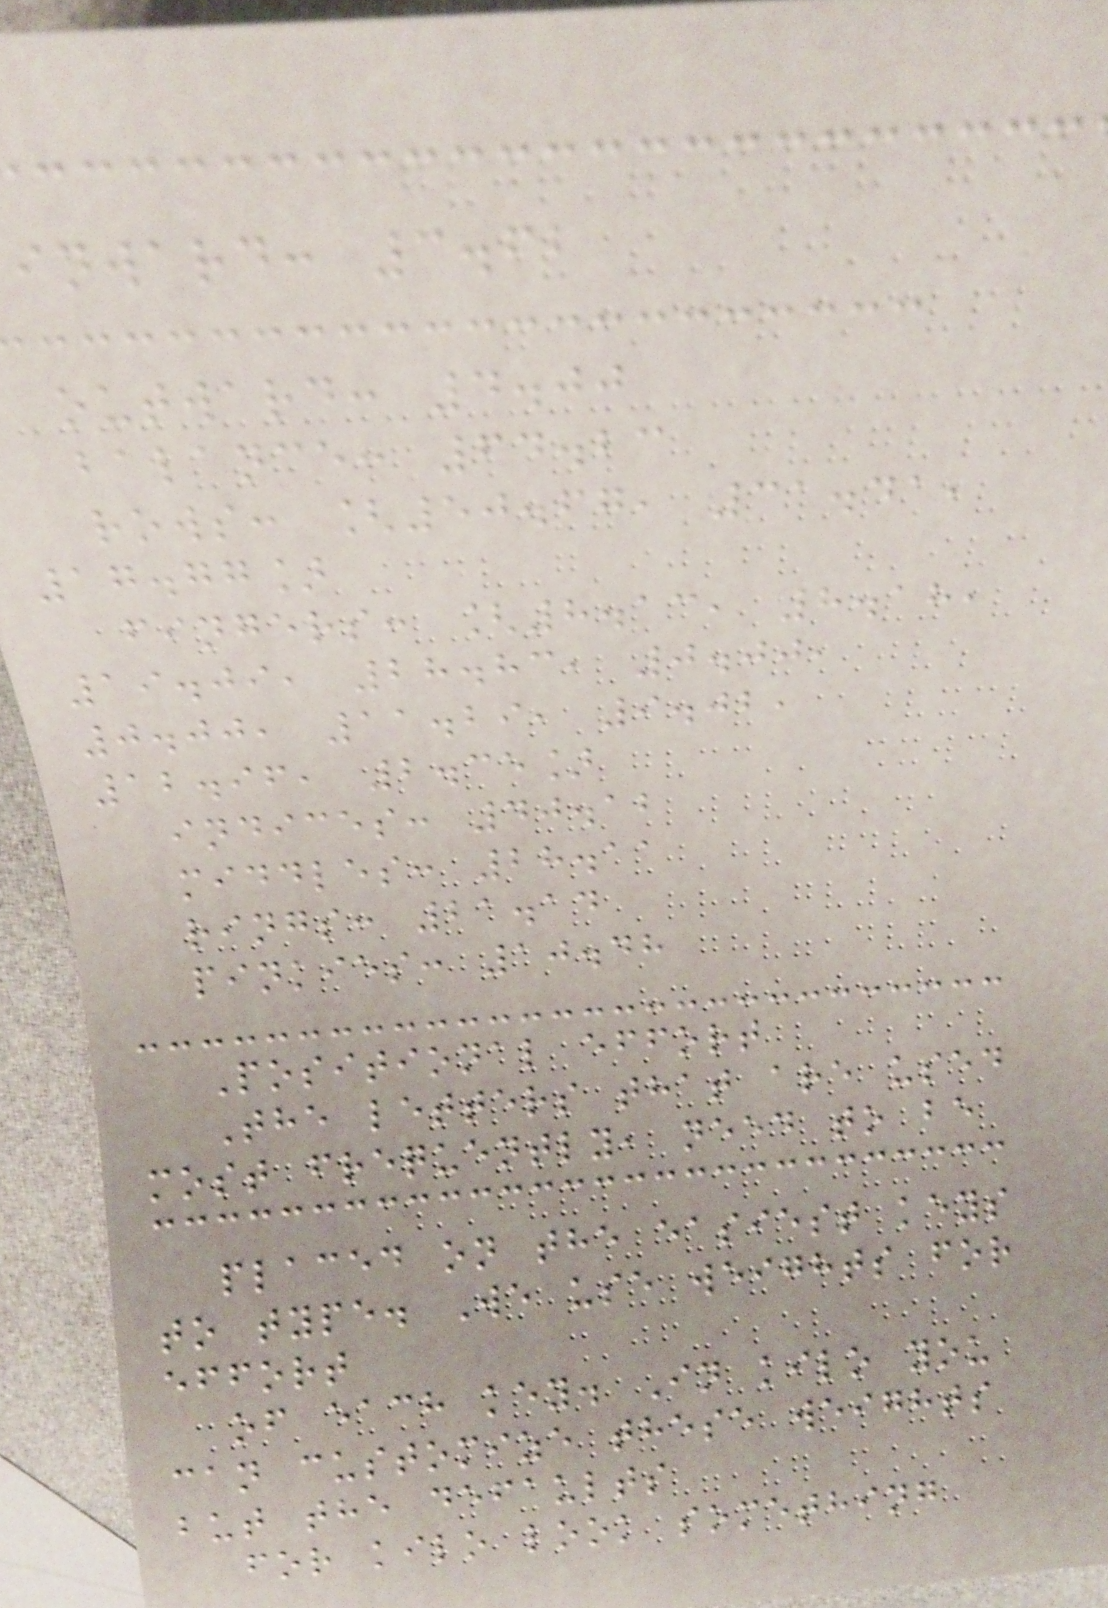inward: 3.62
outward: 4.00
balance: 64.23
rows: [50.67, 31.41,
17.77]
fingers: [8.13, 8.18,
19.09, 28.83, 0.00,
0.00, 11.29, 9.02,
12.96, 2.35]
indices: 40.12
middles: 28.11
rings: 21.14
pinkies: 10.48
Positional effort
The letters that are used
most frequently, need to be
placed on the easiest keys
to type. We use weights for
effort
of each key. In kilo you
can customize these weights
but the defaults
for kilo look something
